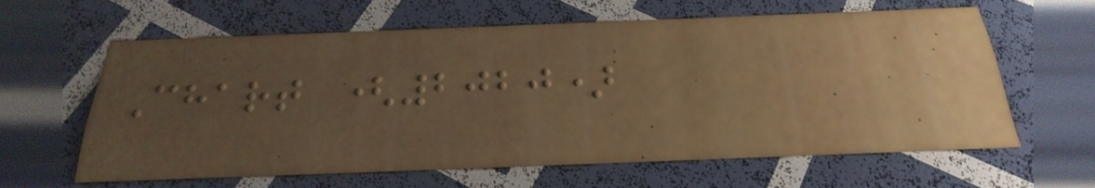Chart (2020)
